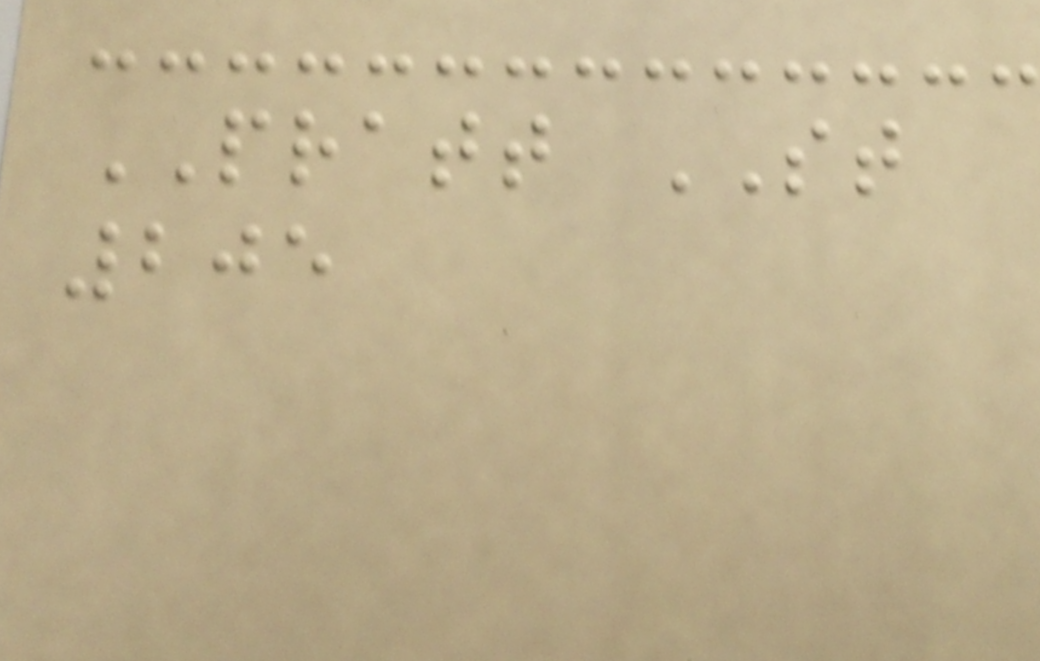PRATT ST
205
